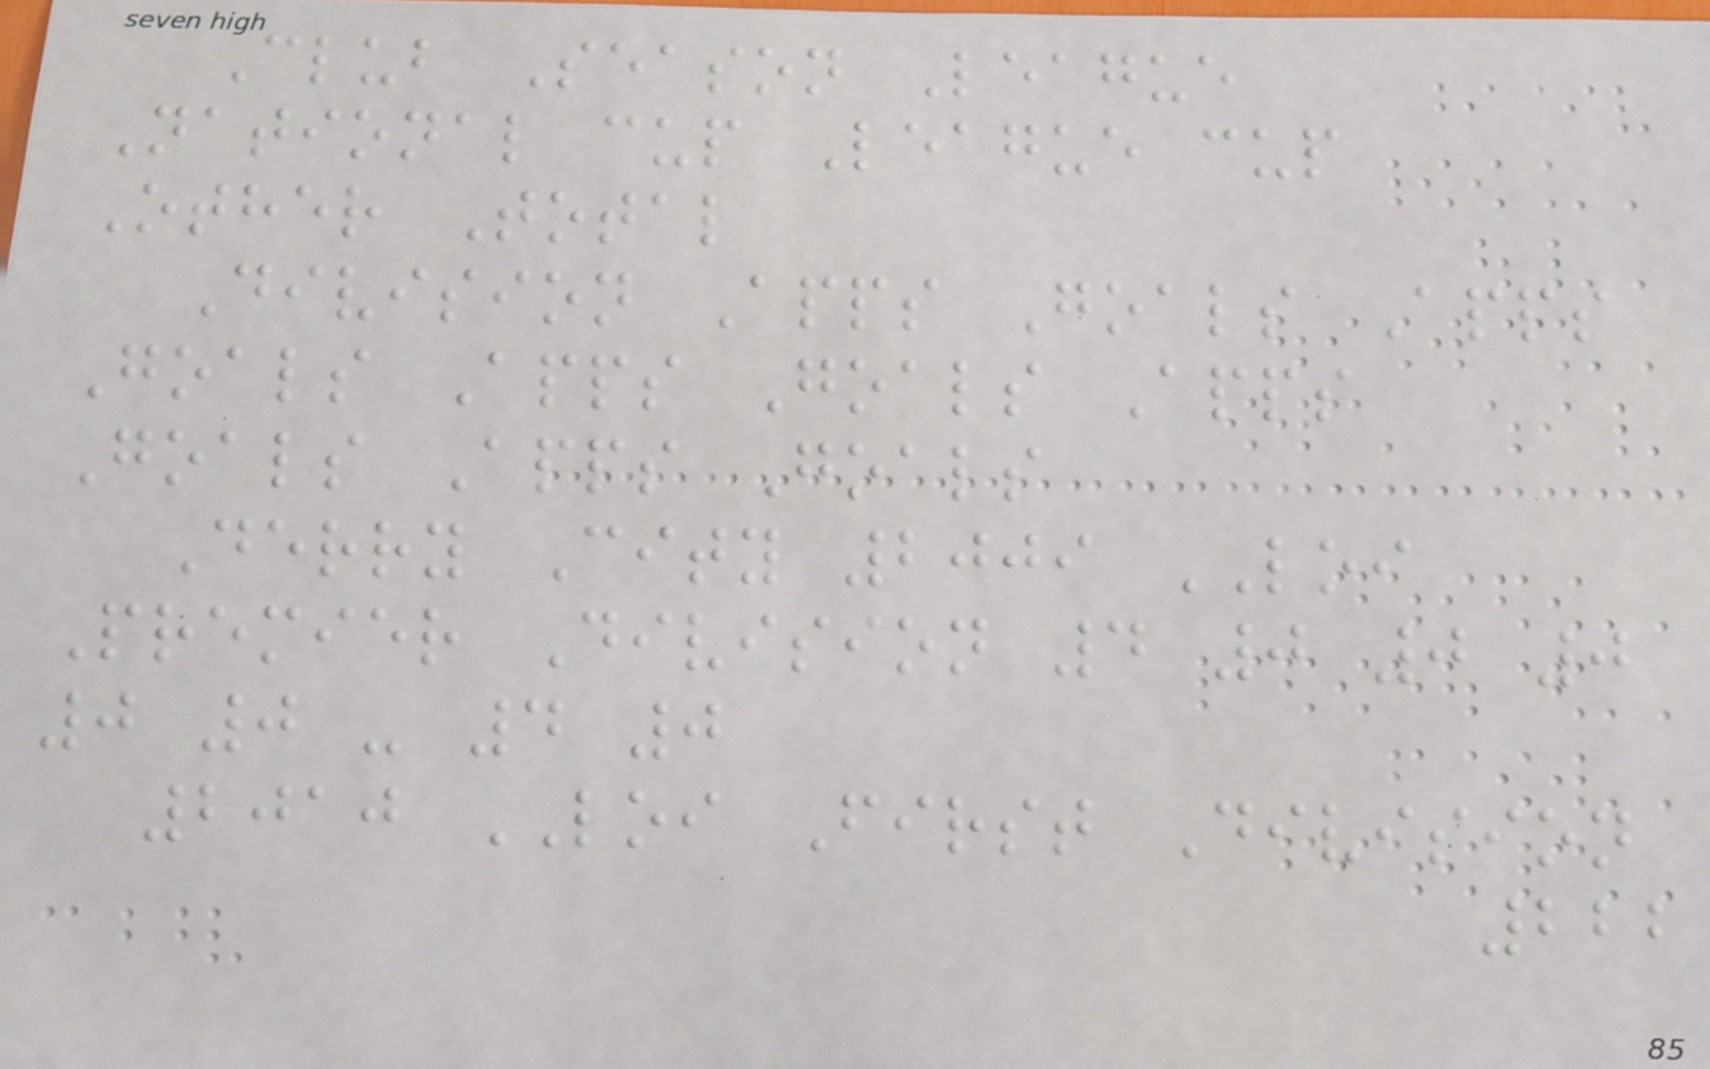Club Season League
National cup League cup
Other Total
Division Apps Goals Apps
Goals Apps Goals Apps
Goals Apps Goals
Derry City 2009 LOI
Premier Division 4 0 0 0
0 0 - 4 0
2010 LOI First Division
222
